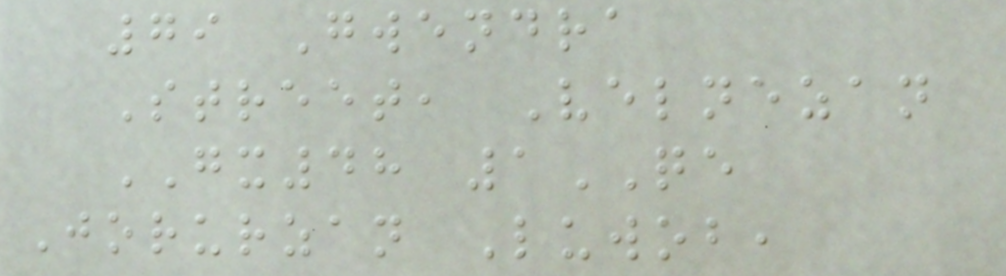79 Gwendra
Street, Velnezan
GX48 1QE
Jorurzan Luwob,
